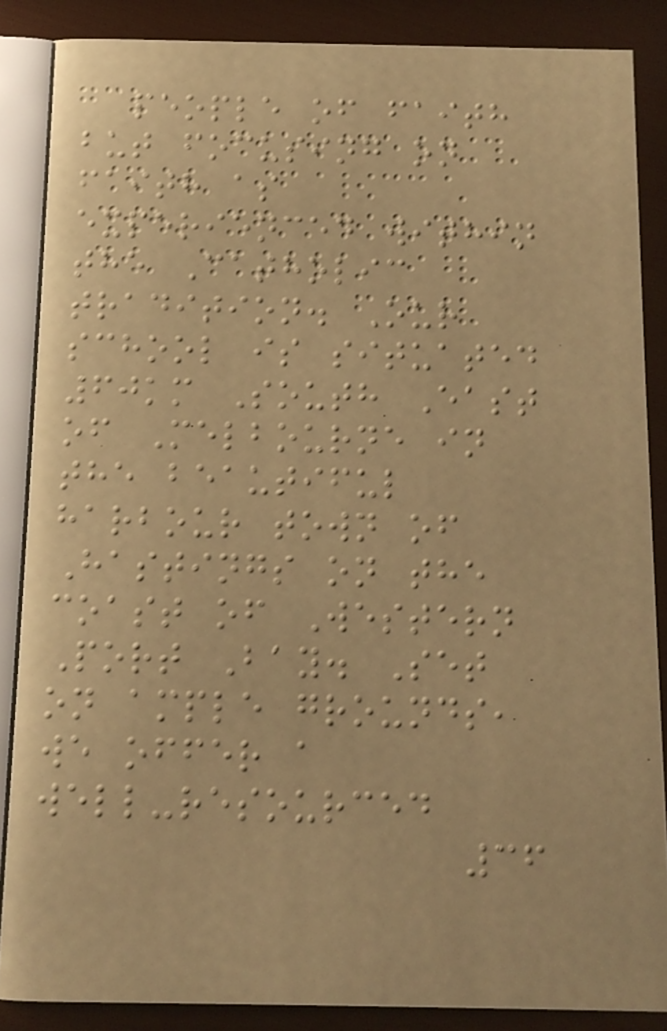people of faith
but focusing on
faith as
experienced within
the Catholic
tradition. Our
school is situated
60km South East
of Melbourne in
the beautiful
harbour town of
Hastings on the
coast of Western
Port Bay. Set
on ample grounds,
we offer a
well-resourced
36
